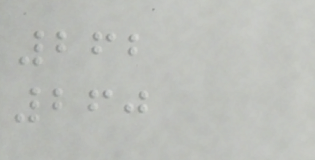262
260
